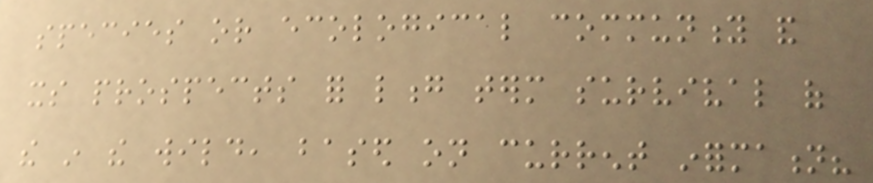species or ecological community and
its prospects for long term survival of
the in the wild, based on current information?
